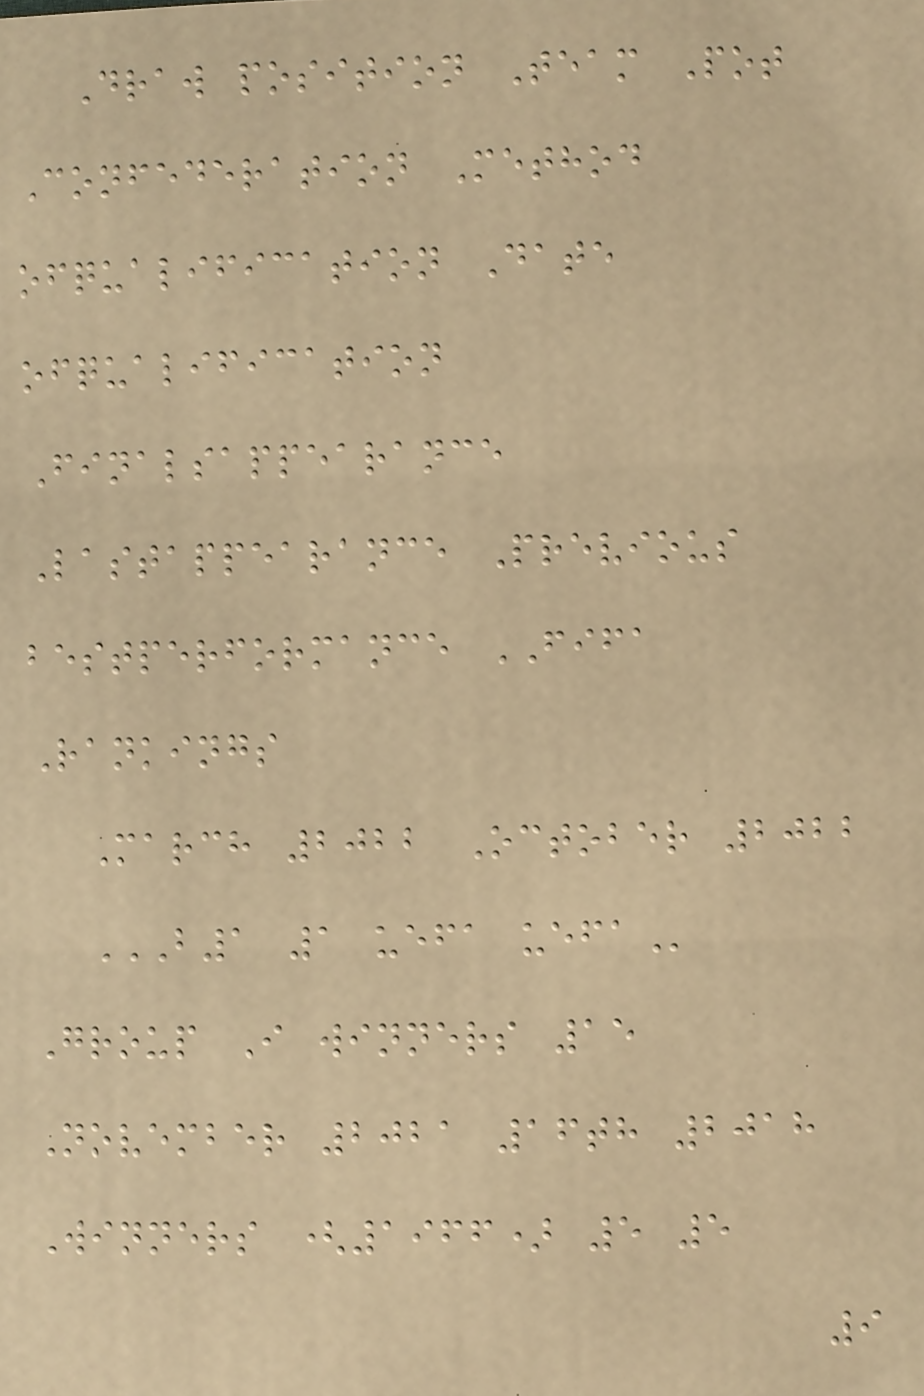Draw position Team Pot
Confederation Method
ofqualification Date
ofqualification
Finalsappearance
Lastappearance Previous
bestperformance FIFA
Rankings
March 2022 October 2022
B1 1 UEFA UEFA
Group I winners 15
November 2021 16th 2018
Winners (1966) 5 5
9
